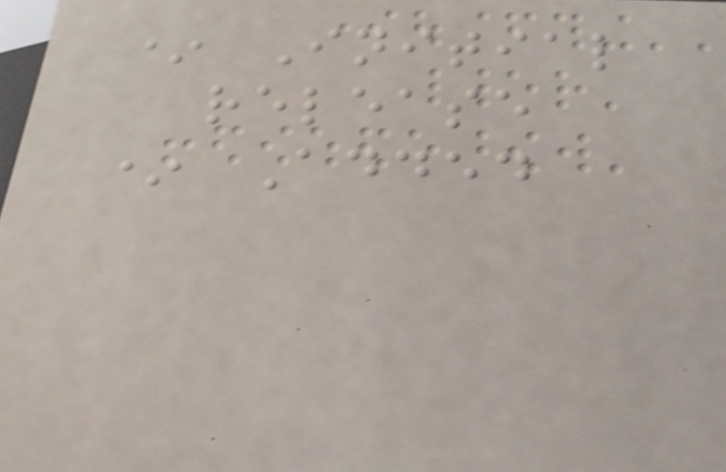* Initial
release
* Added
